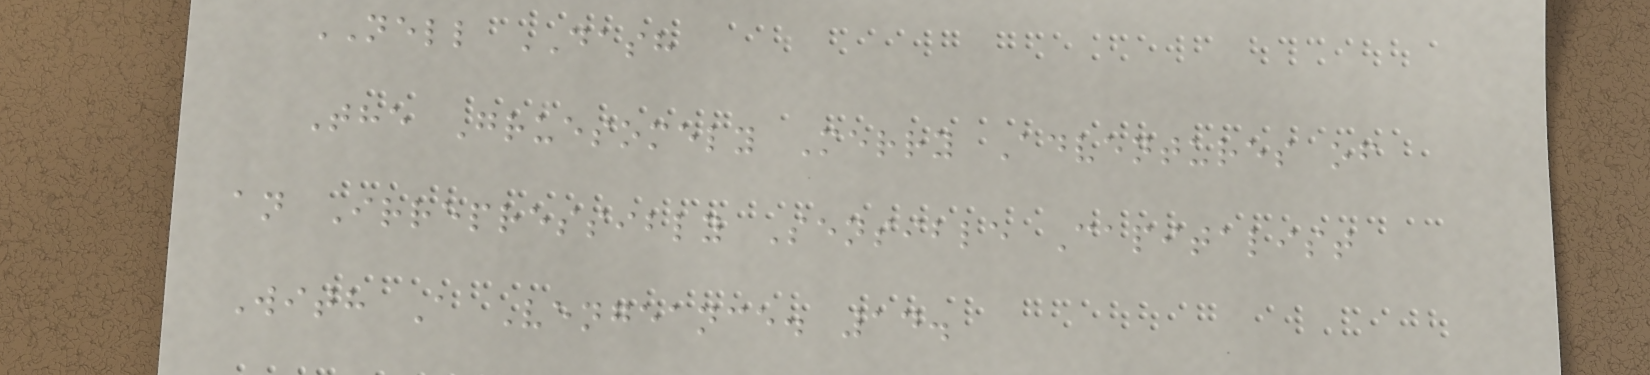NELL DASH
The Gruesomely Merry Adventures of
an Irrepressibly Sensible Capitalist
With A Vengeance. 14.
